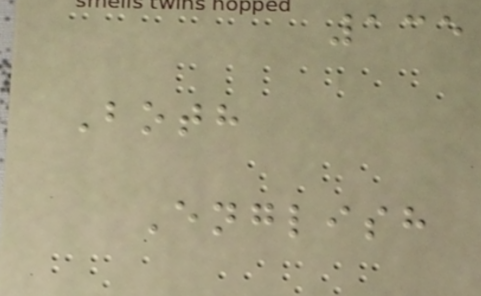135
Both
English
